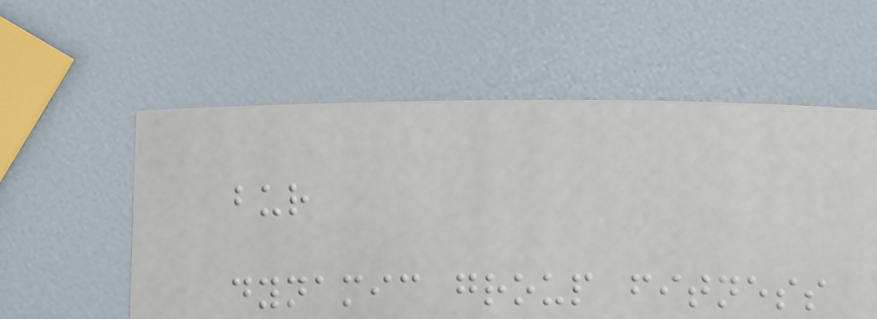bur
dynamic group fitness
